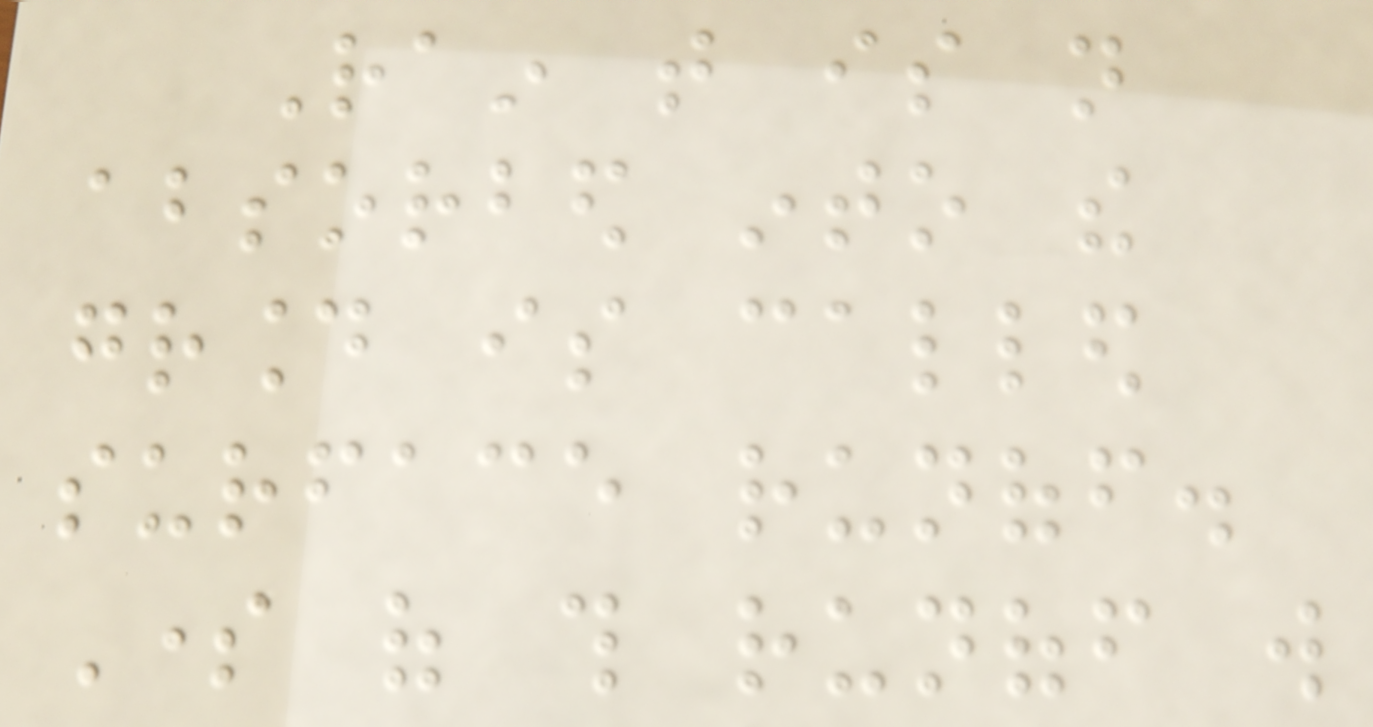Rain that is not
absorbed into the
ground is called
surface runoff.
Some of this runoff will
